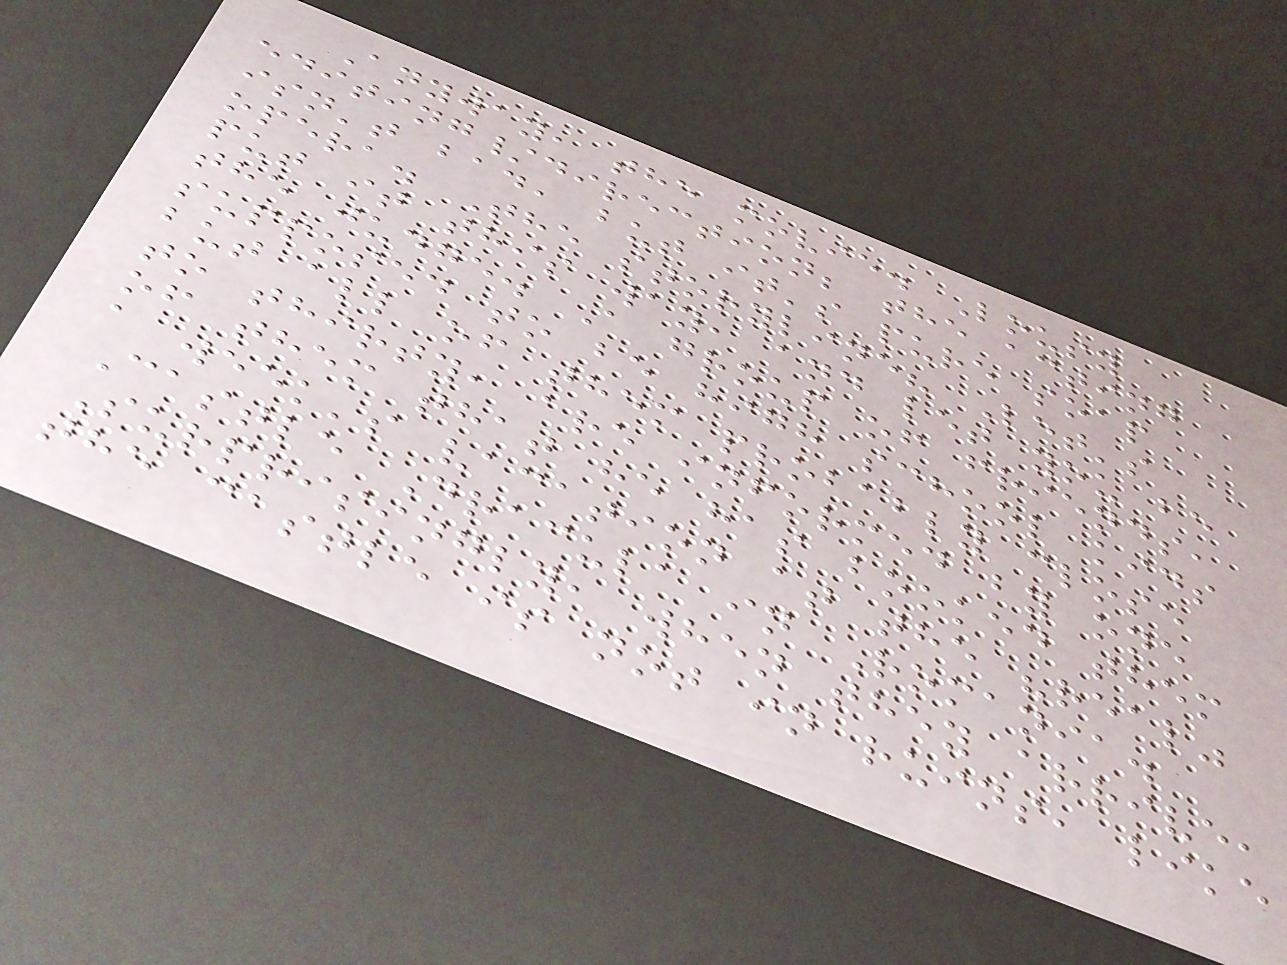Anyway, the movie. Lousy
editing/direction; the acting
isn't bad, but it's pure soap
opera. The storyline? Let's
put it this way, and let you be
the judge. A group of friends,
supposed to be high school kids
but all of them probably close
to thirty, are informed by one
of them that he has booked them
a week's vacation at the "real"
Castle Dracula in Romania.
Surprisingly, when they arrive,
the castle is not in ruins, like
